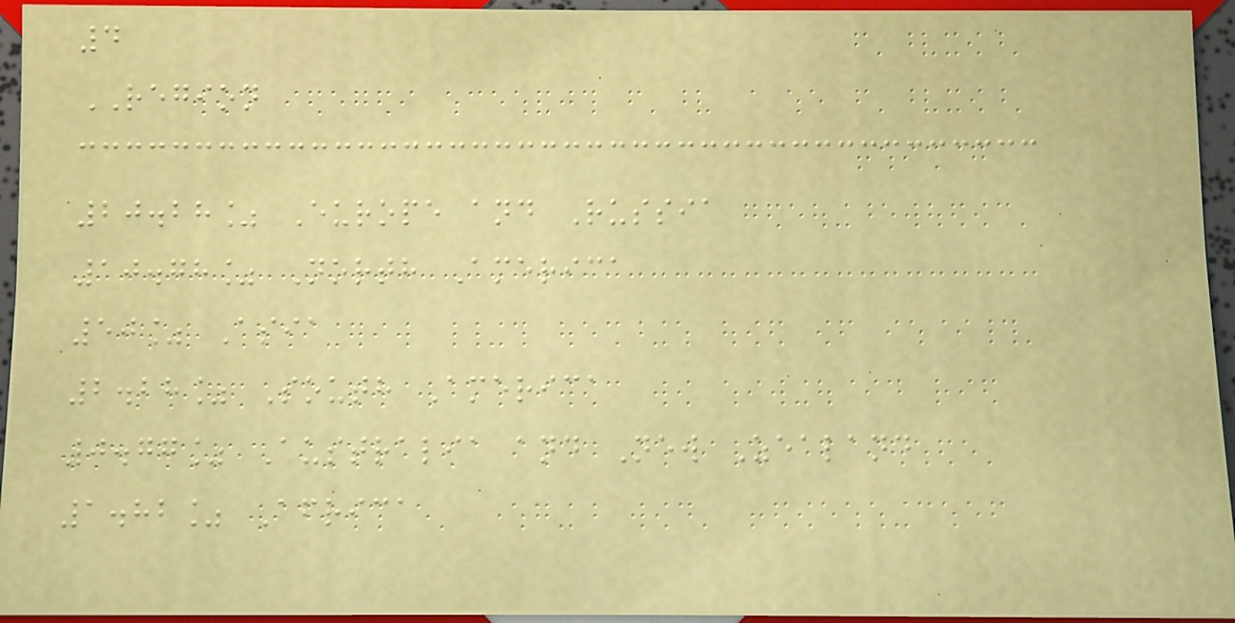4
REGION
20.28% Europe and Russia
10.78% North America
50% Asia
2.28% South America
0.77% Australia and New Zealand
1.82% Africa
